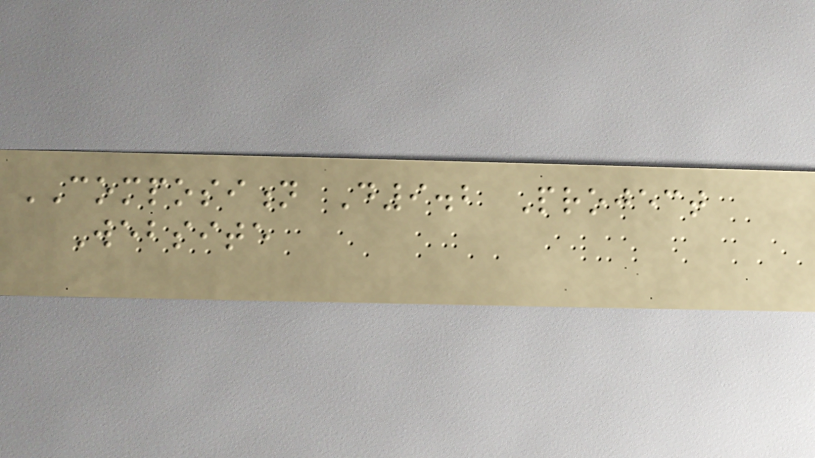COMPOSITION D9.2 Project
Website
